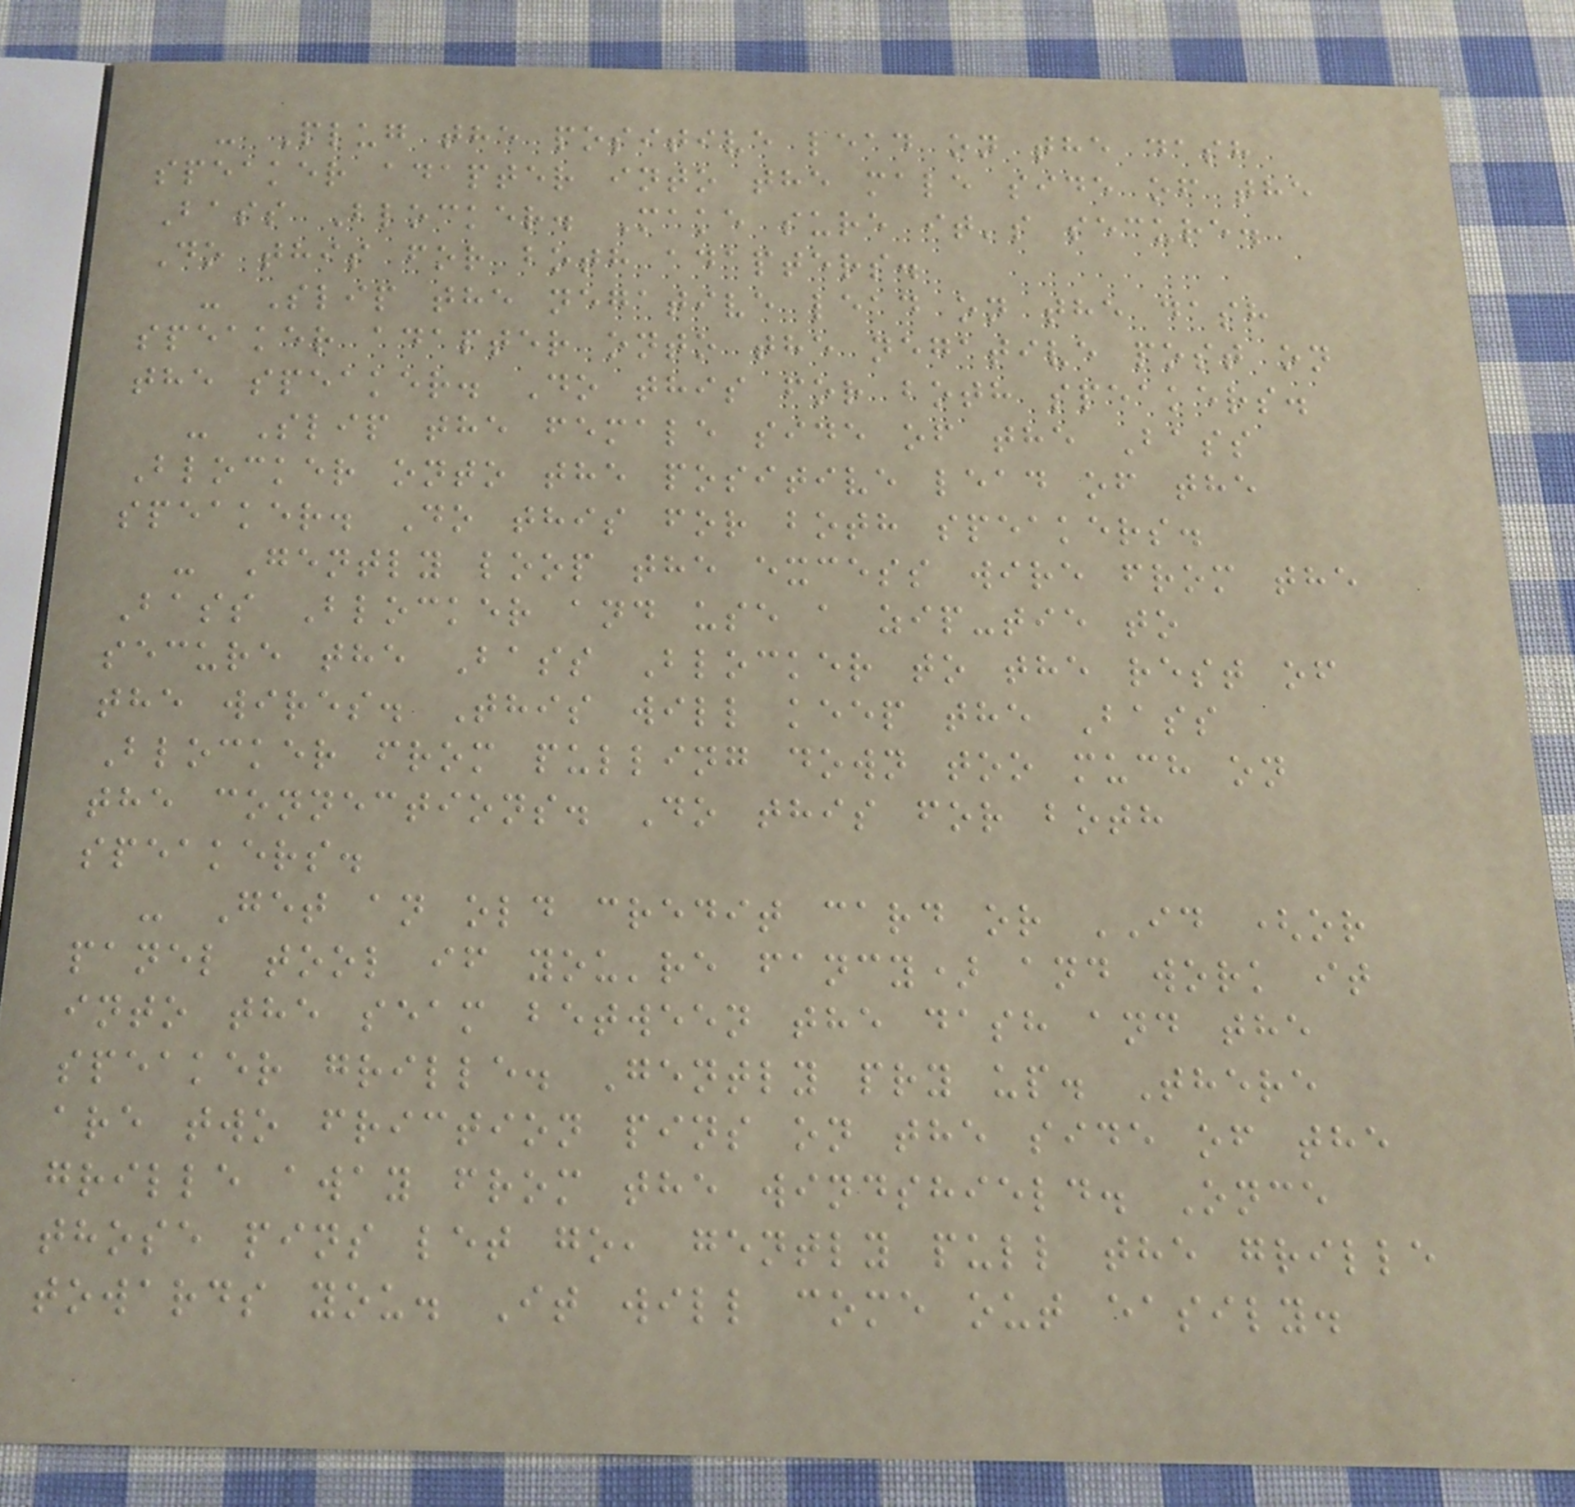- Plug the positive lead on the dash
speaker adapter into the male side of the
Bass Blocker. Make sure it's secure.
Do this for both adapters.
- Slip the negative lead on the dash
speaker adapter onto the negative post on
the speaker. Do this for both speakers.
- Slip the female side of the Bass
Blocker onto the positive lead of the
speaker. Do this for both speakers.
- Gently loop the excess wire from the
Bass Blocker and use a zip-tie to
secure the Bass Blocker to the rest of
the wires. This will keep the Bass
Blocker from pulling down too much on
the connections. Do this for both
speakers.
- Get an old credit card or ID (or
panel tool if you're fancy) and work it
into the seam between the dash and the
speaker grille. Gently pry up. There
are two friction pins on the side of the
grille away from the windshield. Once
those pins let go, gently pull the grille
towards you. It will come out easily.
